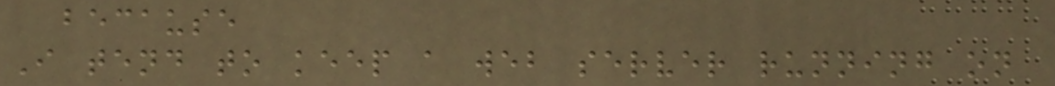because
I tend to keep a web server running on
